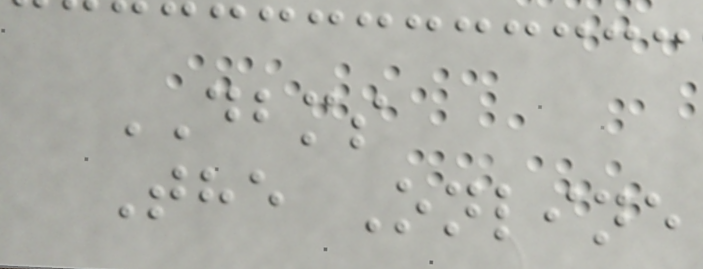DBMS
The Online
